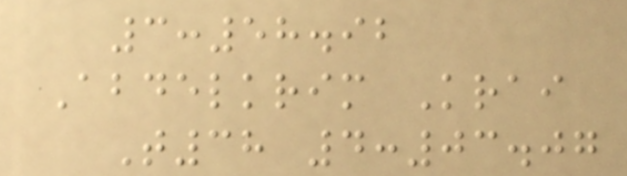3:58.92
Abdelkrim Krai
T38 4:03.07
